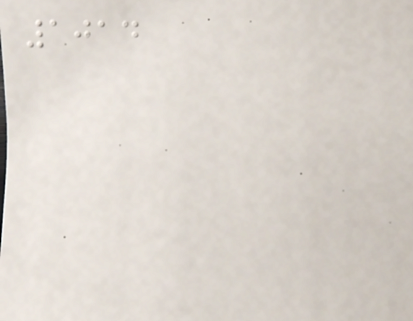1014
